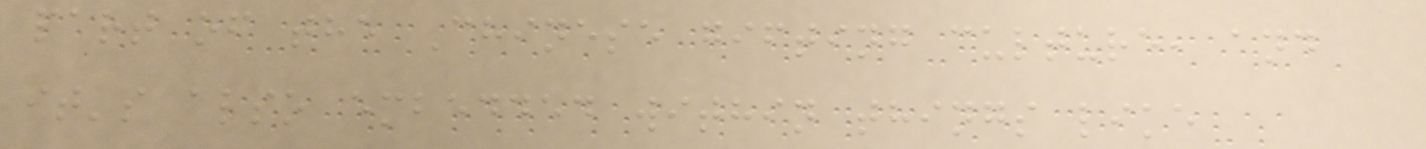part of the Chinese gifting culture, and
it's also embedded within things like
